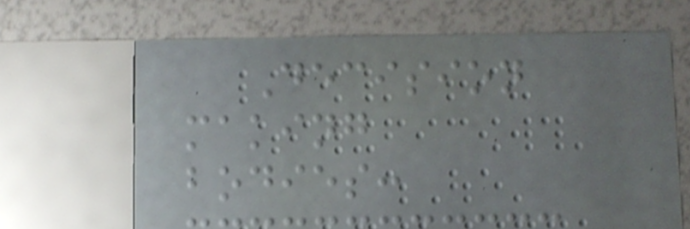Decision
making
bodies:
